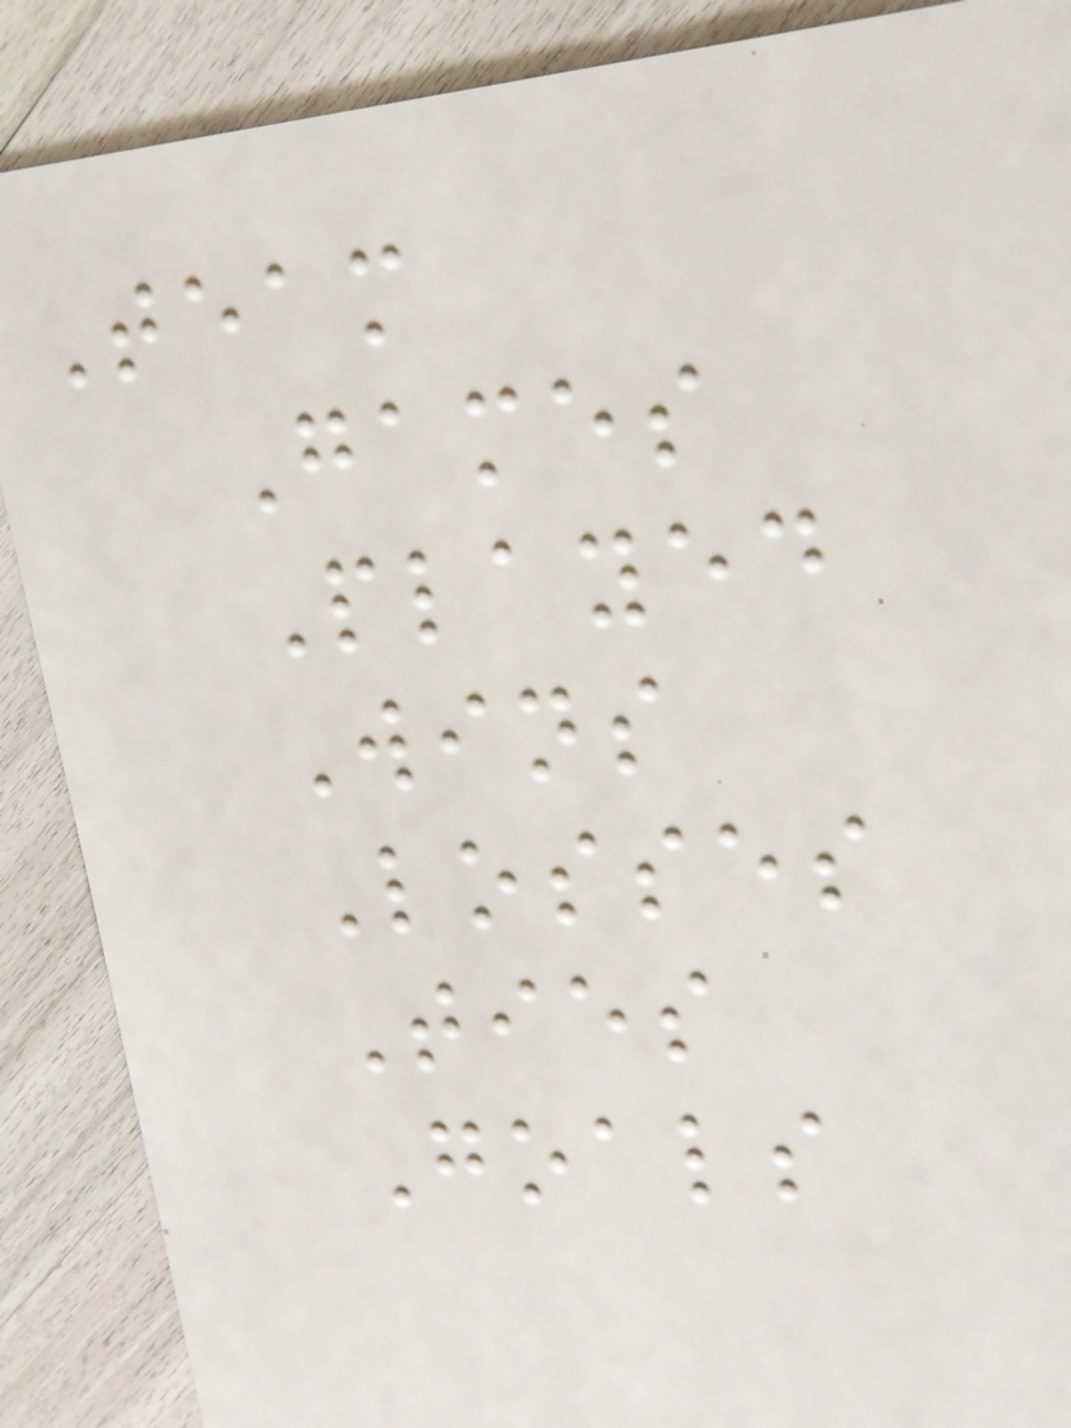Team
Games
Played
Wins
Losses
Ties
Goals
